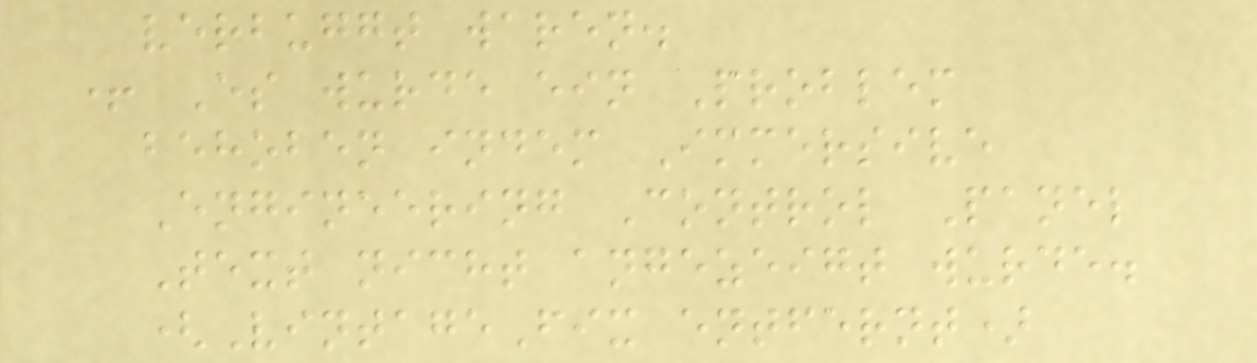verbuggt waren.
+ Es wurde ein Problem
behoben indem Immersive
Engineering Control Panel
Text nicht angezeigt wurde.
(VintageFix entfernt)
